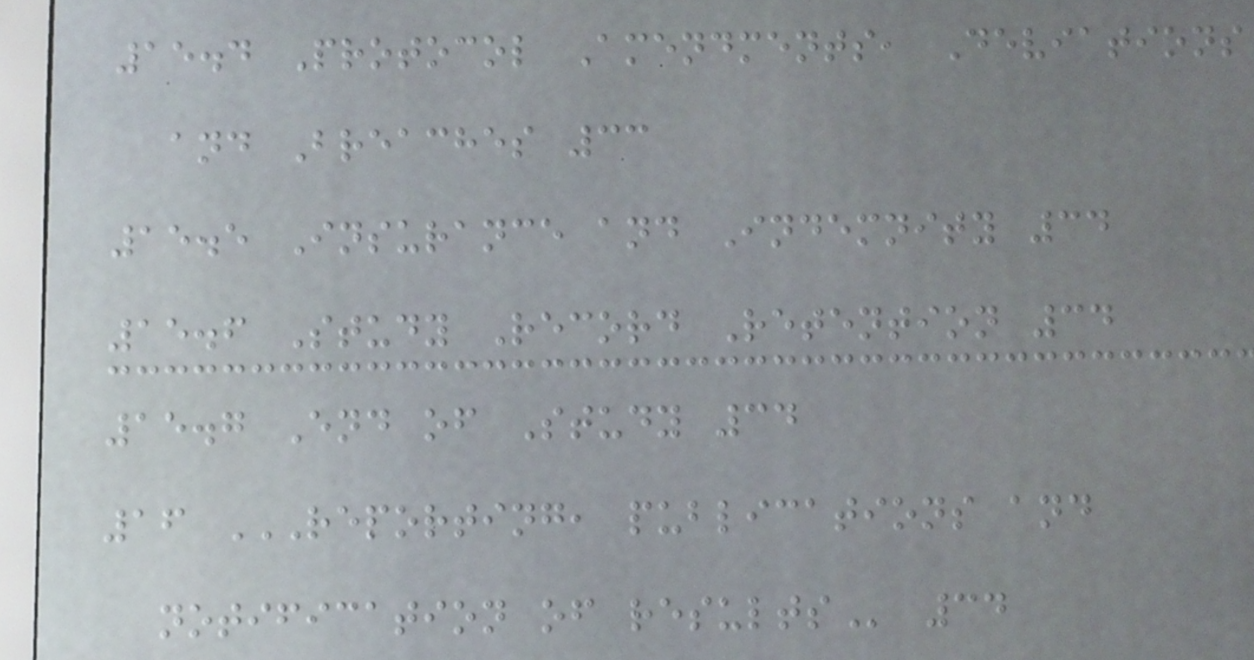15.4 Protocol Amendments, Deviations
and Breaches 33
15.5 Insurance and Indemnity 34
15.6 Study Record Retention 34
15.7 End of Study 34
16 REPORTING, PUBLICATIONS AND
NOTIFICATION OF RESULTS 34
